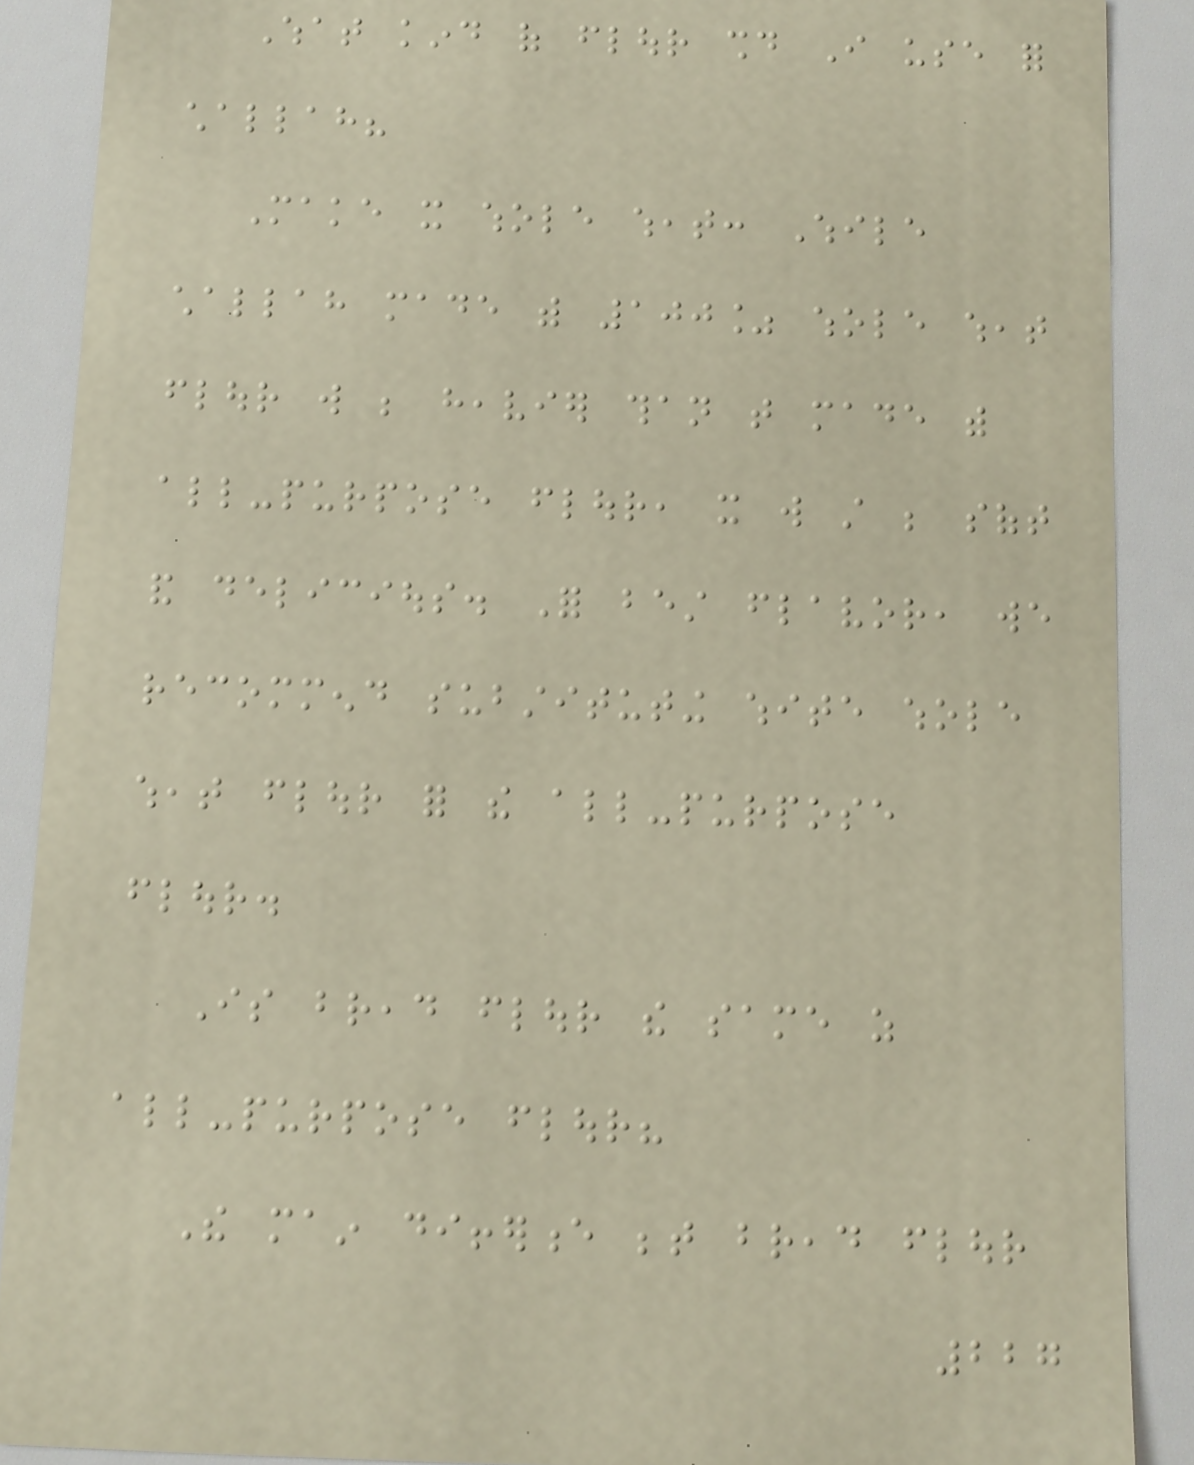What kind of flour should I use for
challah?
Make it whole wheat: While
challah made with 100% whole wheat
flour will be heavier than that made with
all-purpose flour, it will still be soft
and delicious. For best flavor, we
recommend substituting white whole
wheat flour for the all-purpose
flour.
Is bread flour the same as
all-purpose flour?
The main difference between bread flour
227
